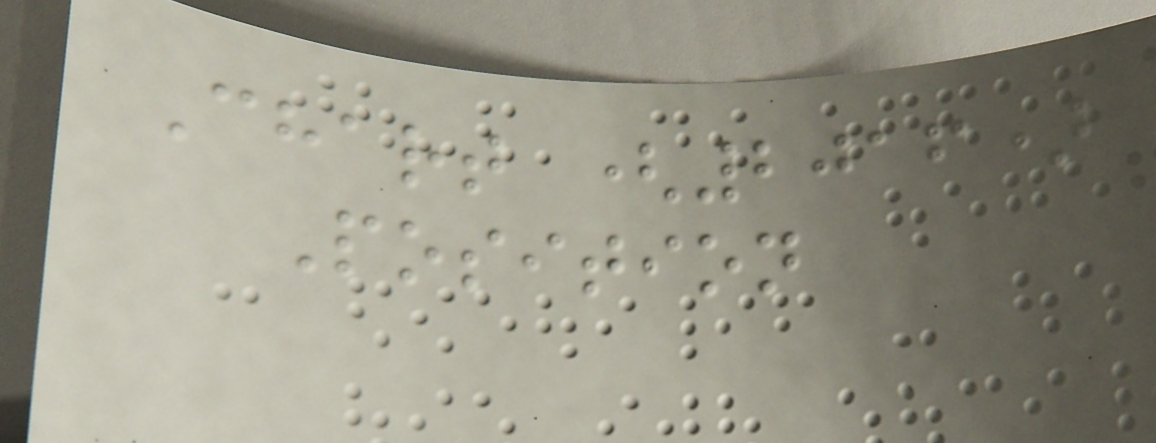Chart (2016)
Position
